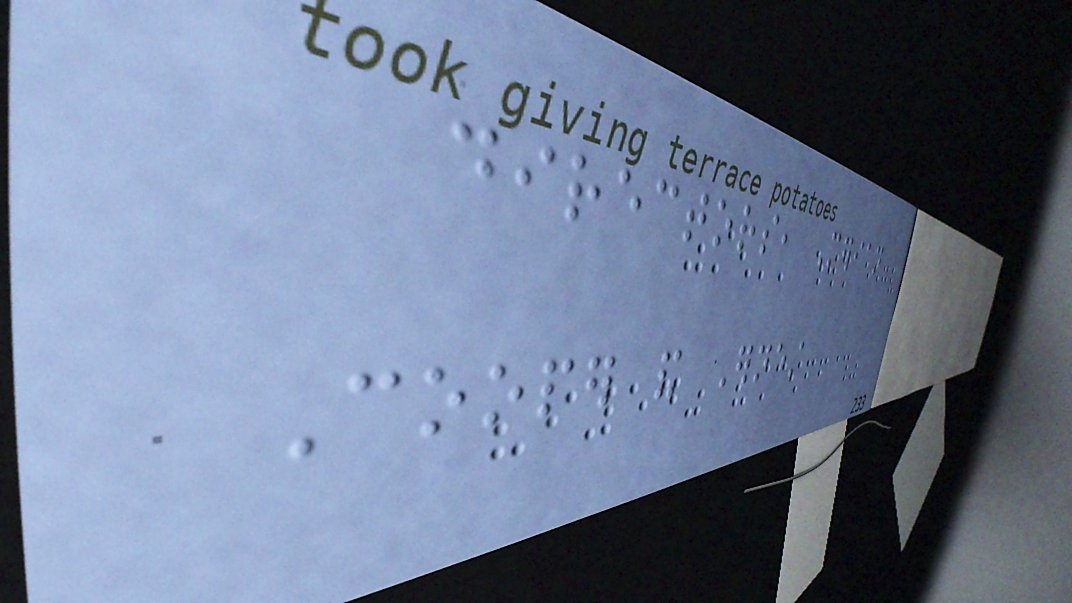directors, Merian
Cooper and Ernest
